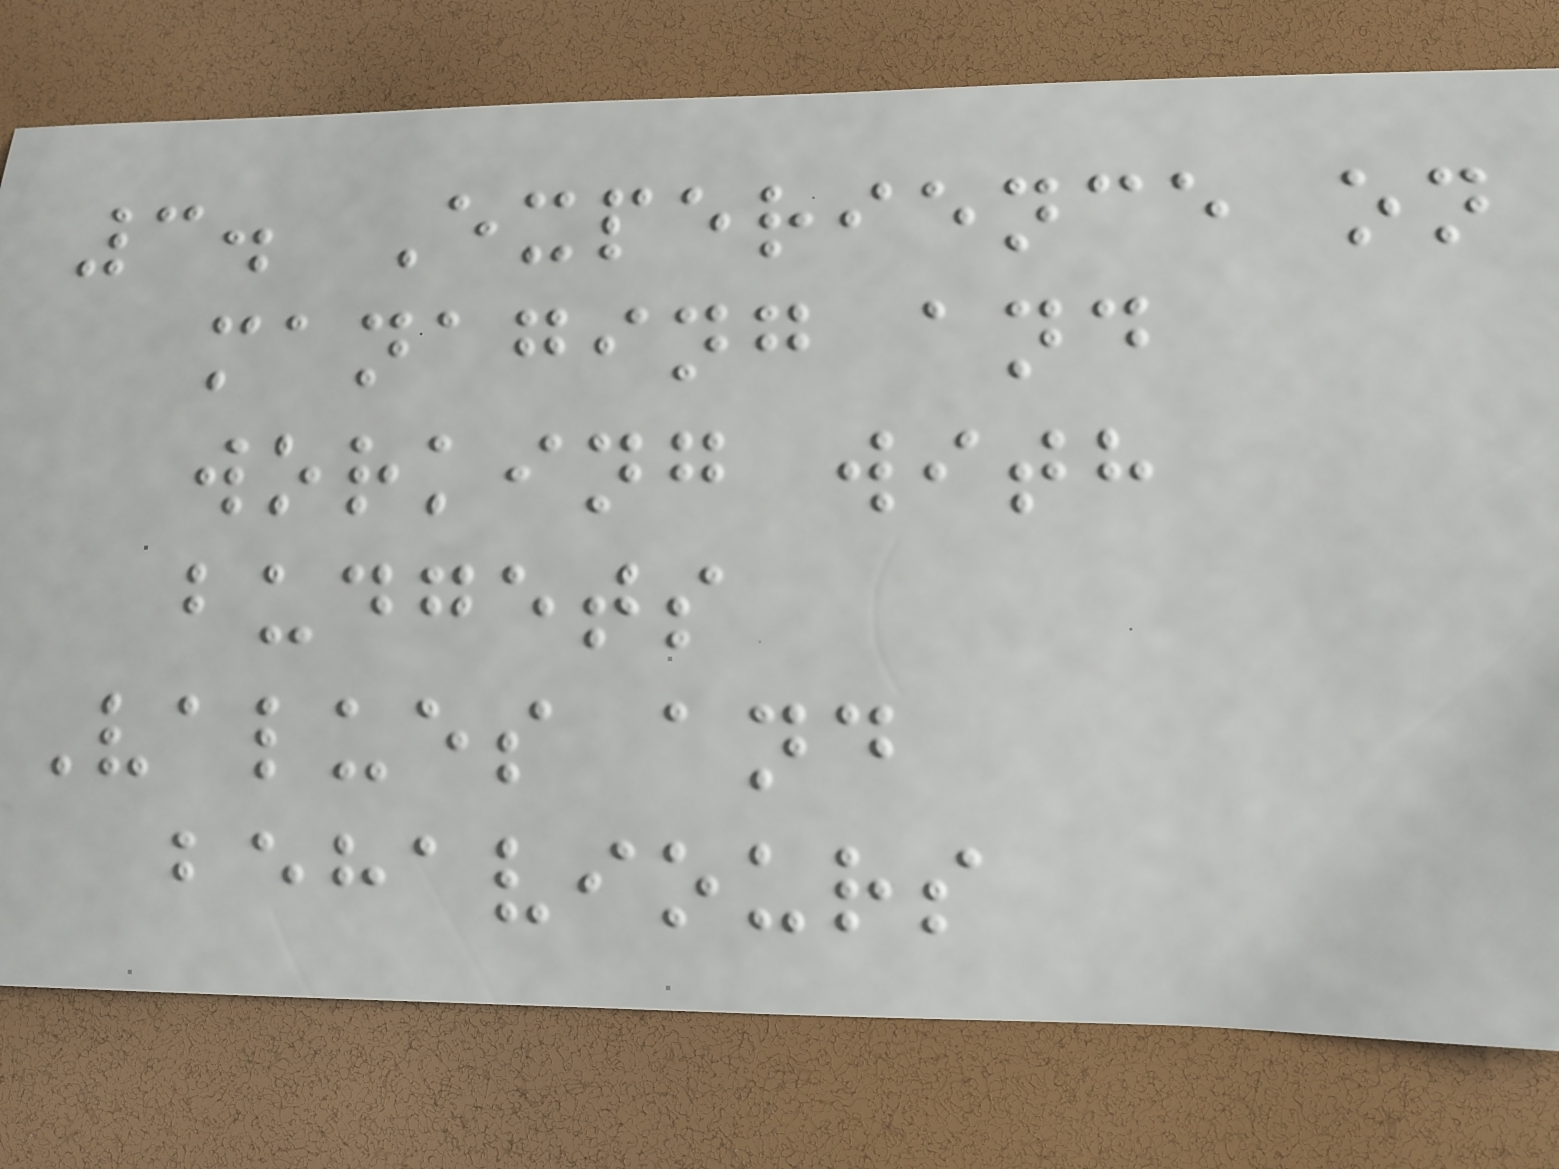3. Experience on
managing and
working with
budgets
Values and
behaviours
